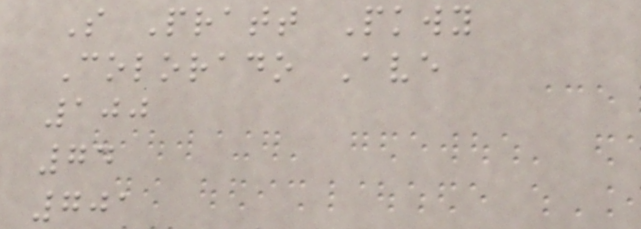S Pratt Pkwy
Colorado Ave
100
74
701
